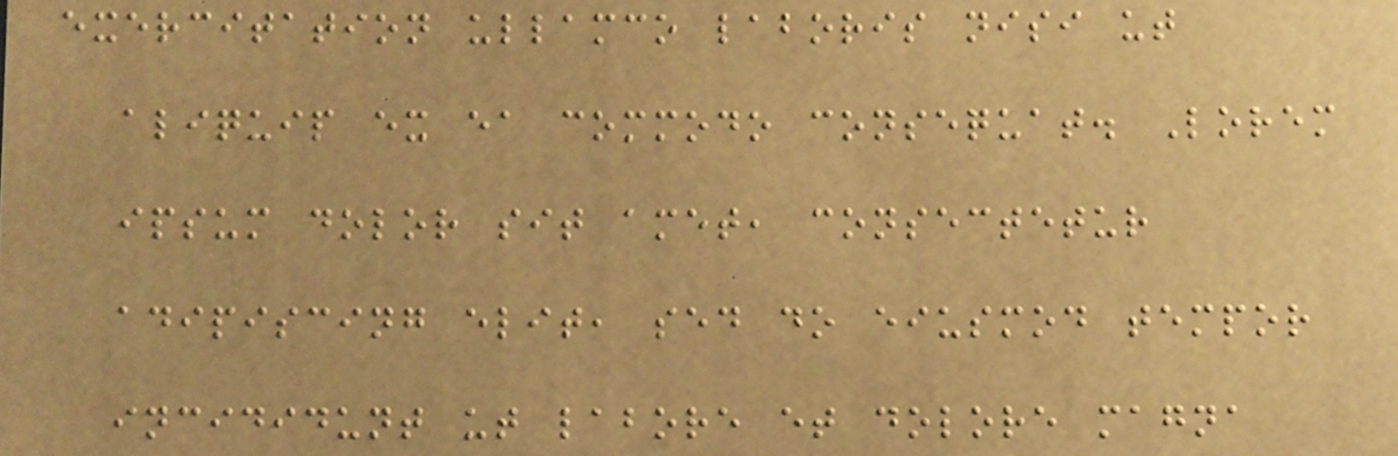exercitation ullamco laboris nisi ut
aliquip ex ea commodo consequat. Lorem
ipsum dolor sit amet, consectetur
adipiscing elit, sed do eiusmod tempor
incididunt ut labore et dolore magna
